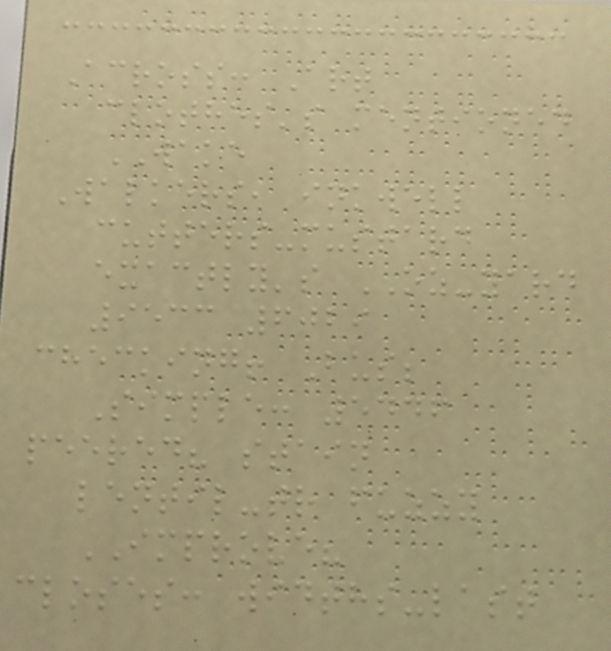Across: Art
clothes's mentioned
WAKE
Walkers, inkwell
cutters-mustard
exactly's OZ-yard
9533 6029
checking! Bus;
Simple: 5446
peered? stain
lentil-tr fuzzy
IMPROVE?
closes: widths-last
